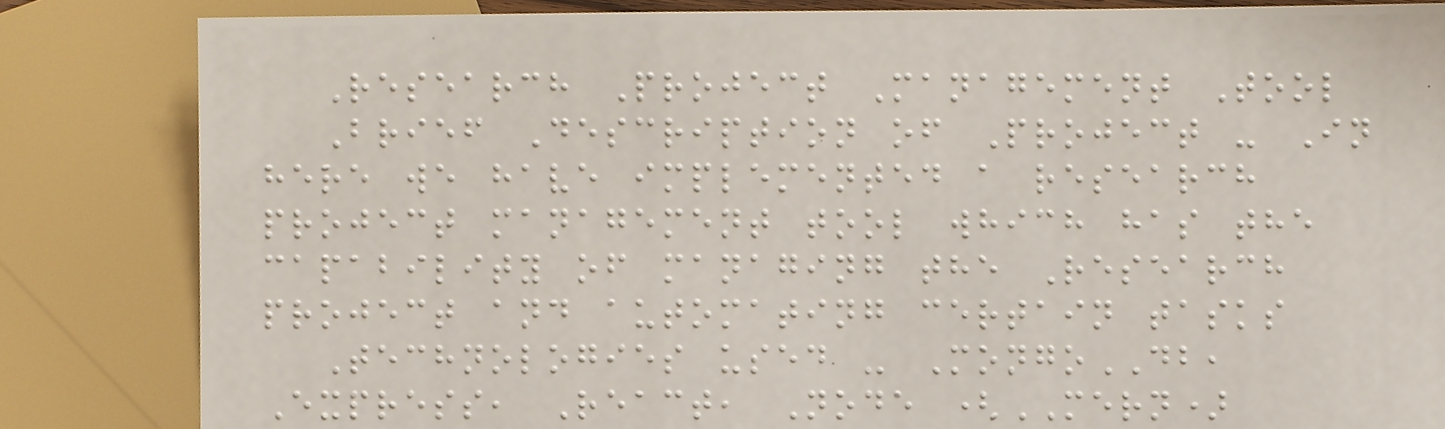Research Project Management Tool
Brief Description of Project - In
here we have implemented a research
project management tool which has the
capability of managing the Research
project and automating certain tasks
Technologies used - MongoDB,
Express, React, Node (MERN)
